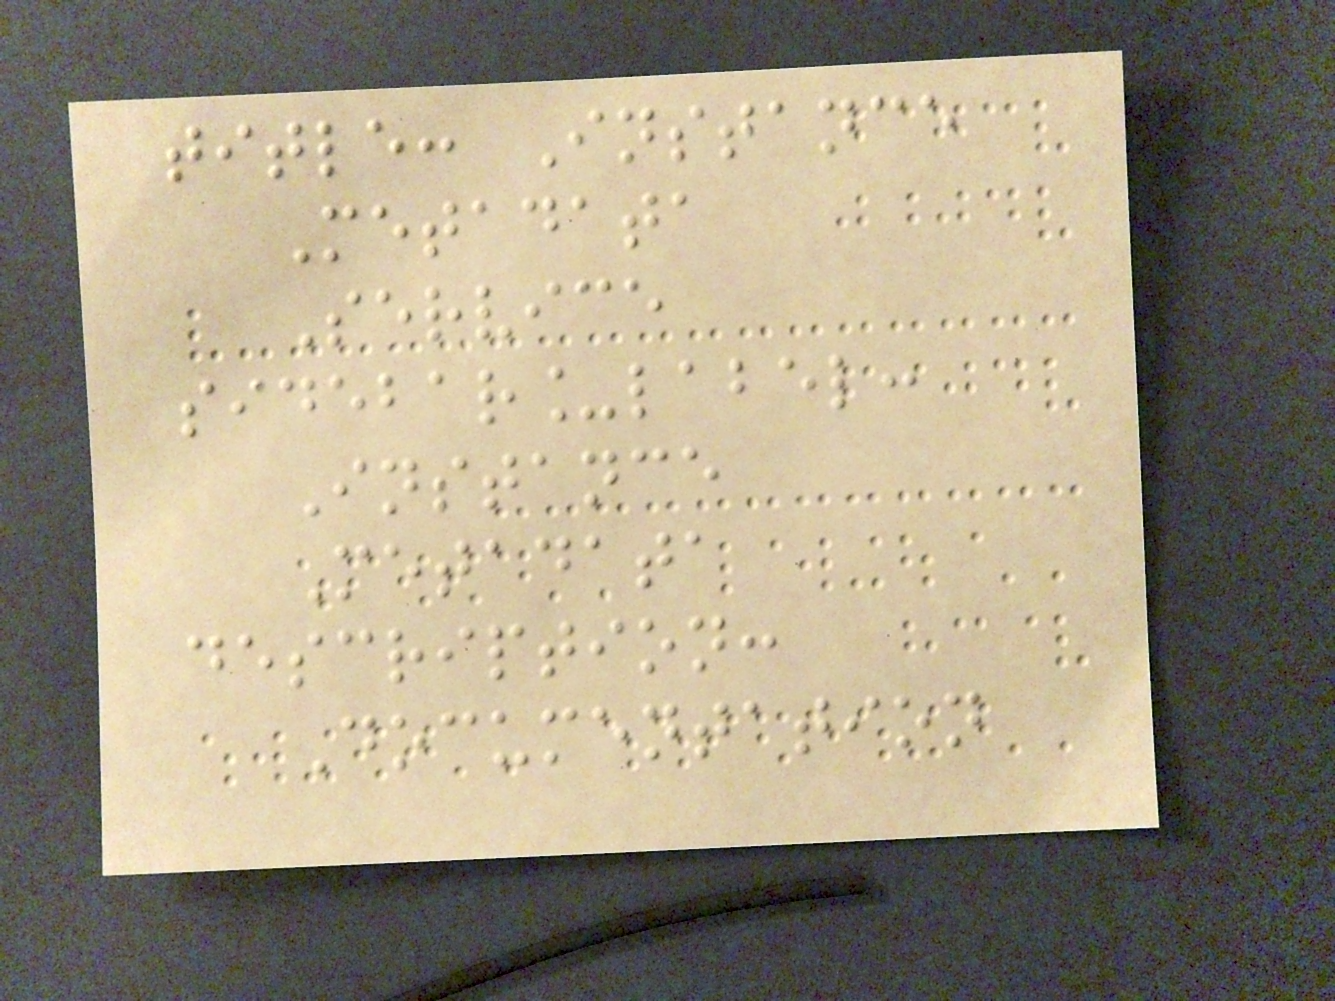title: Instance
Metadata
Service
sidebar_label:
Instance
Metadata
description:
Documentation
